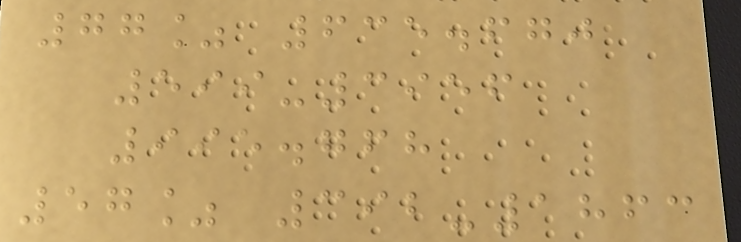77% 635.670
599-3956
995.768
57% 392-1863
